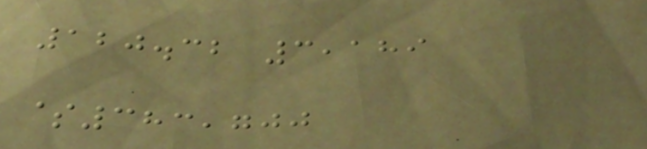120.32 3,189
$383,700
